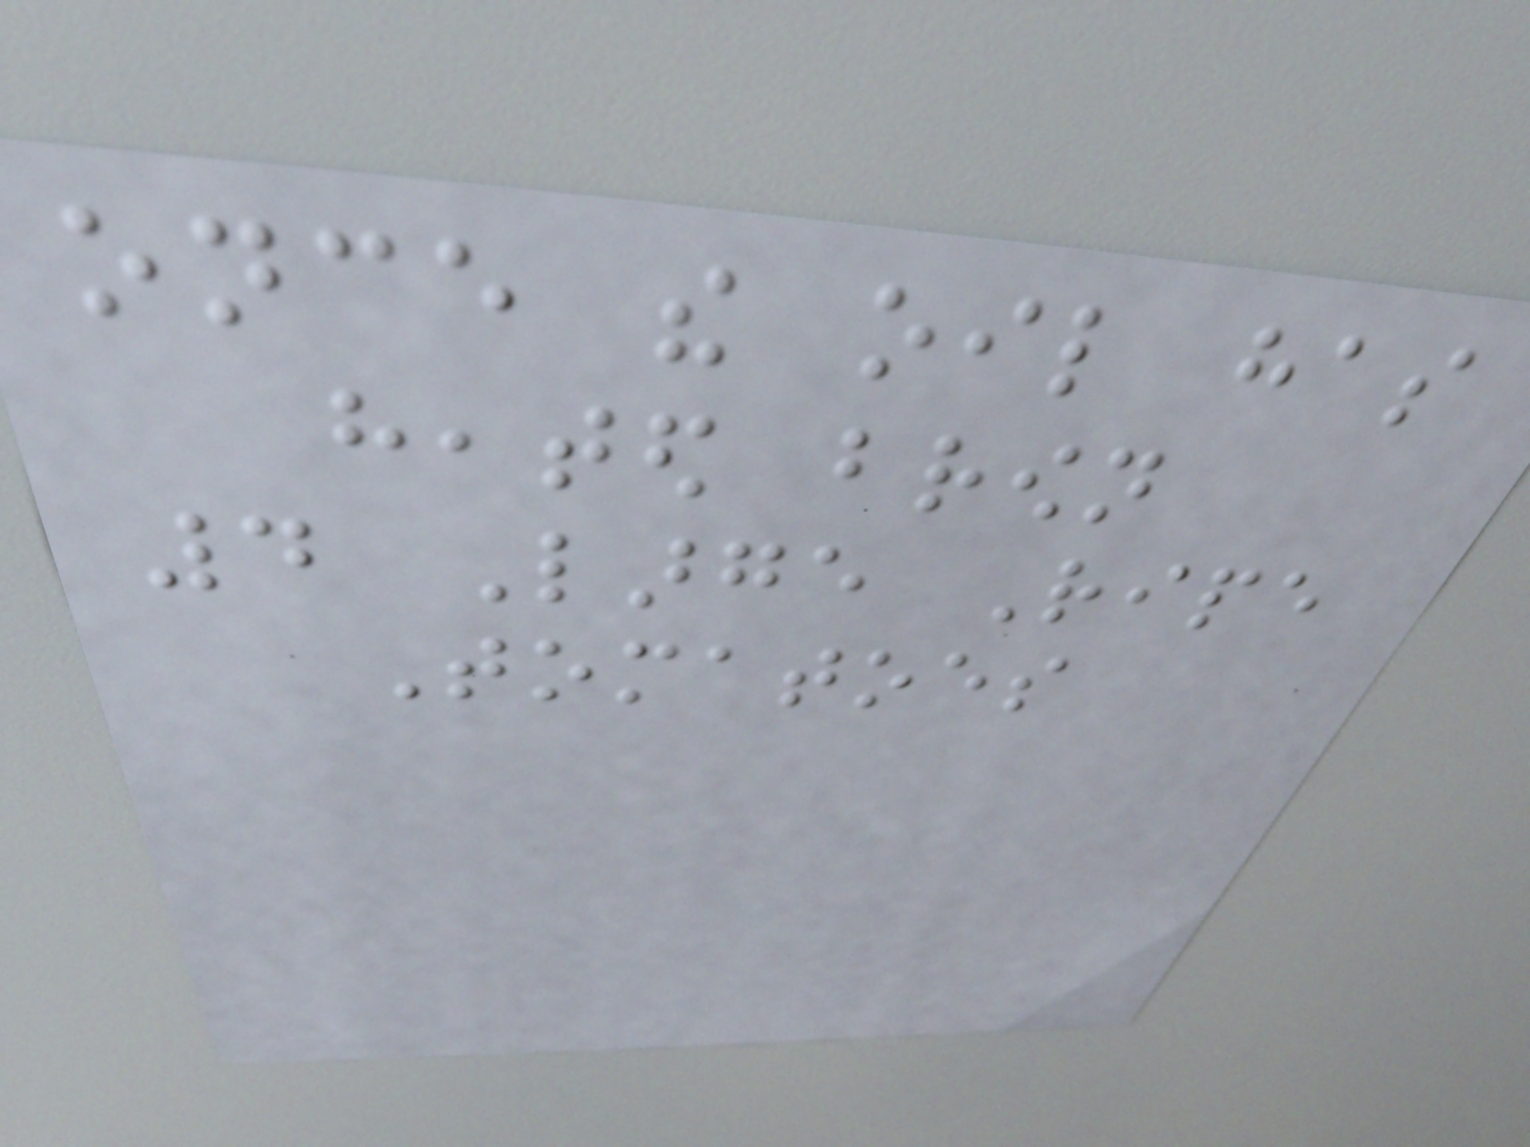once the oil has
heated brown
4 Large Ripe
Tomatoes
